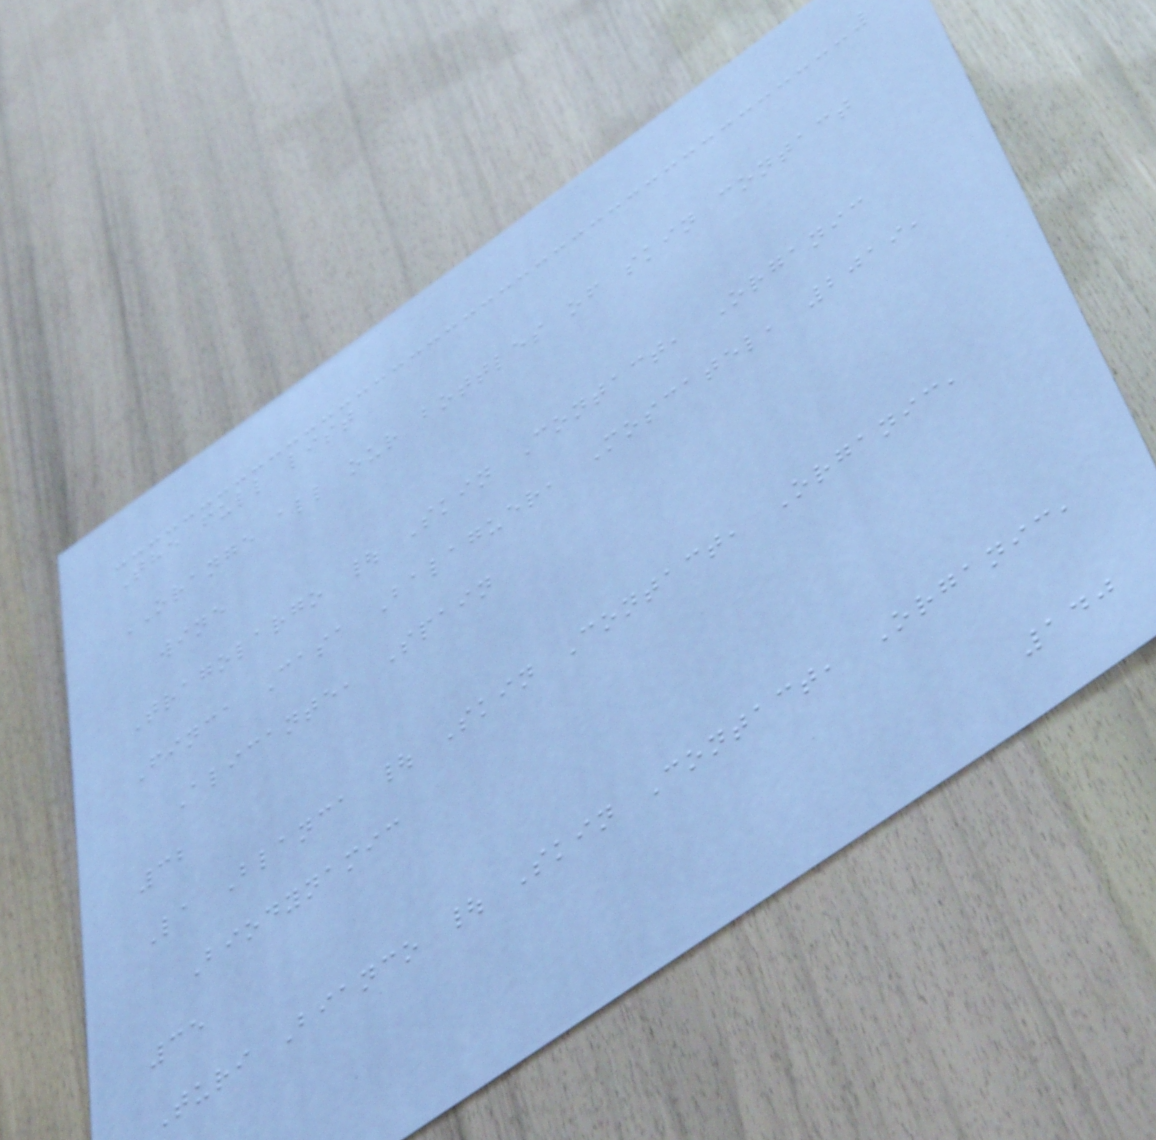The full list
ORANGE all our bottles of skin contact
wine
Tragolargo | Skin Contact, Organic
Finca Casa Balaguer, Moscatel, 2019,
Alicante, Spain
32
La Blanca | Skin Contact, Organic,
Biodynamic
35
Turi Bianco | Skin Contact, Organic,
140
